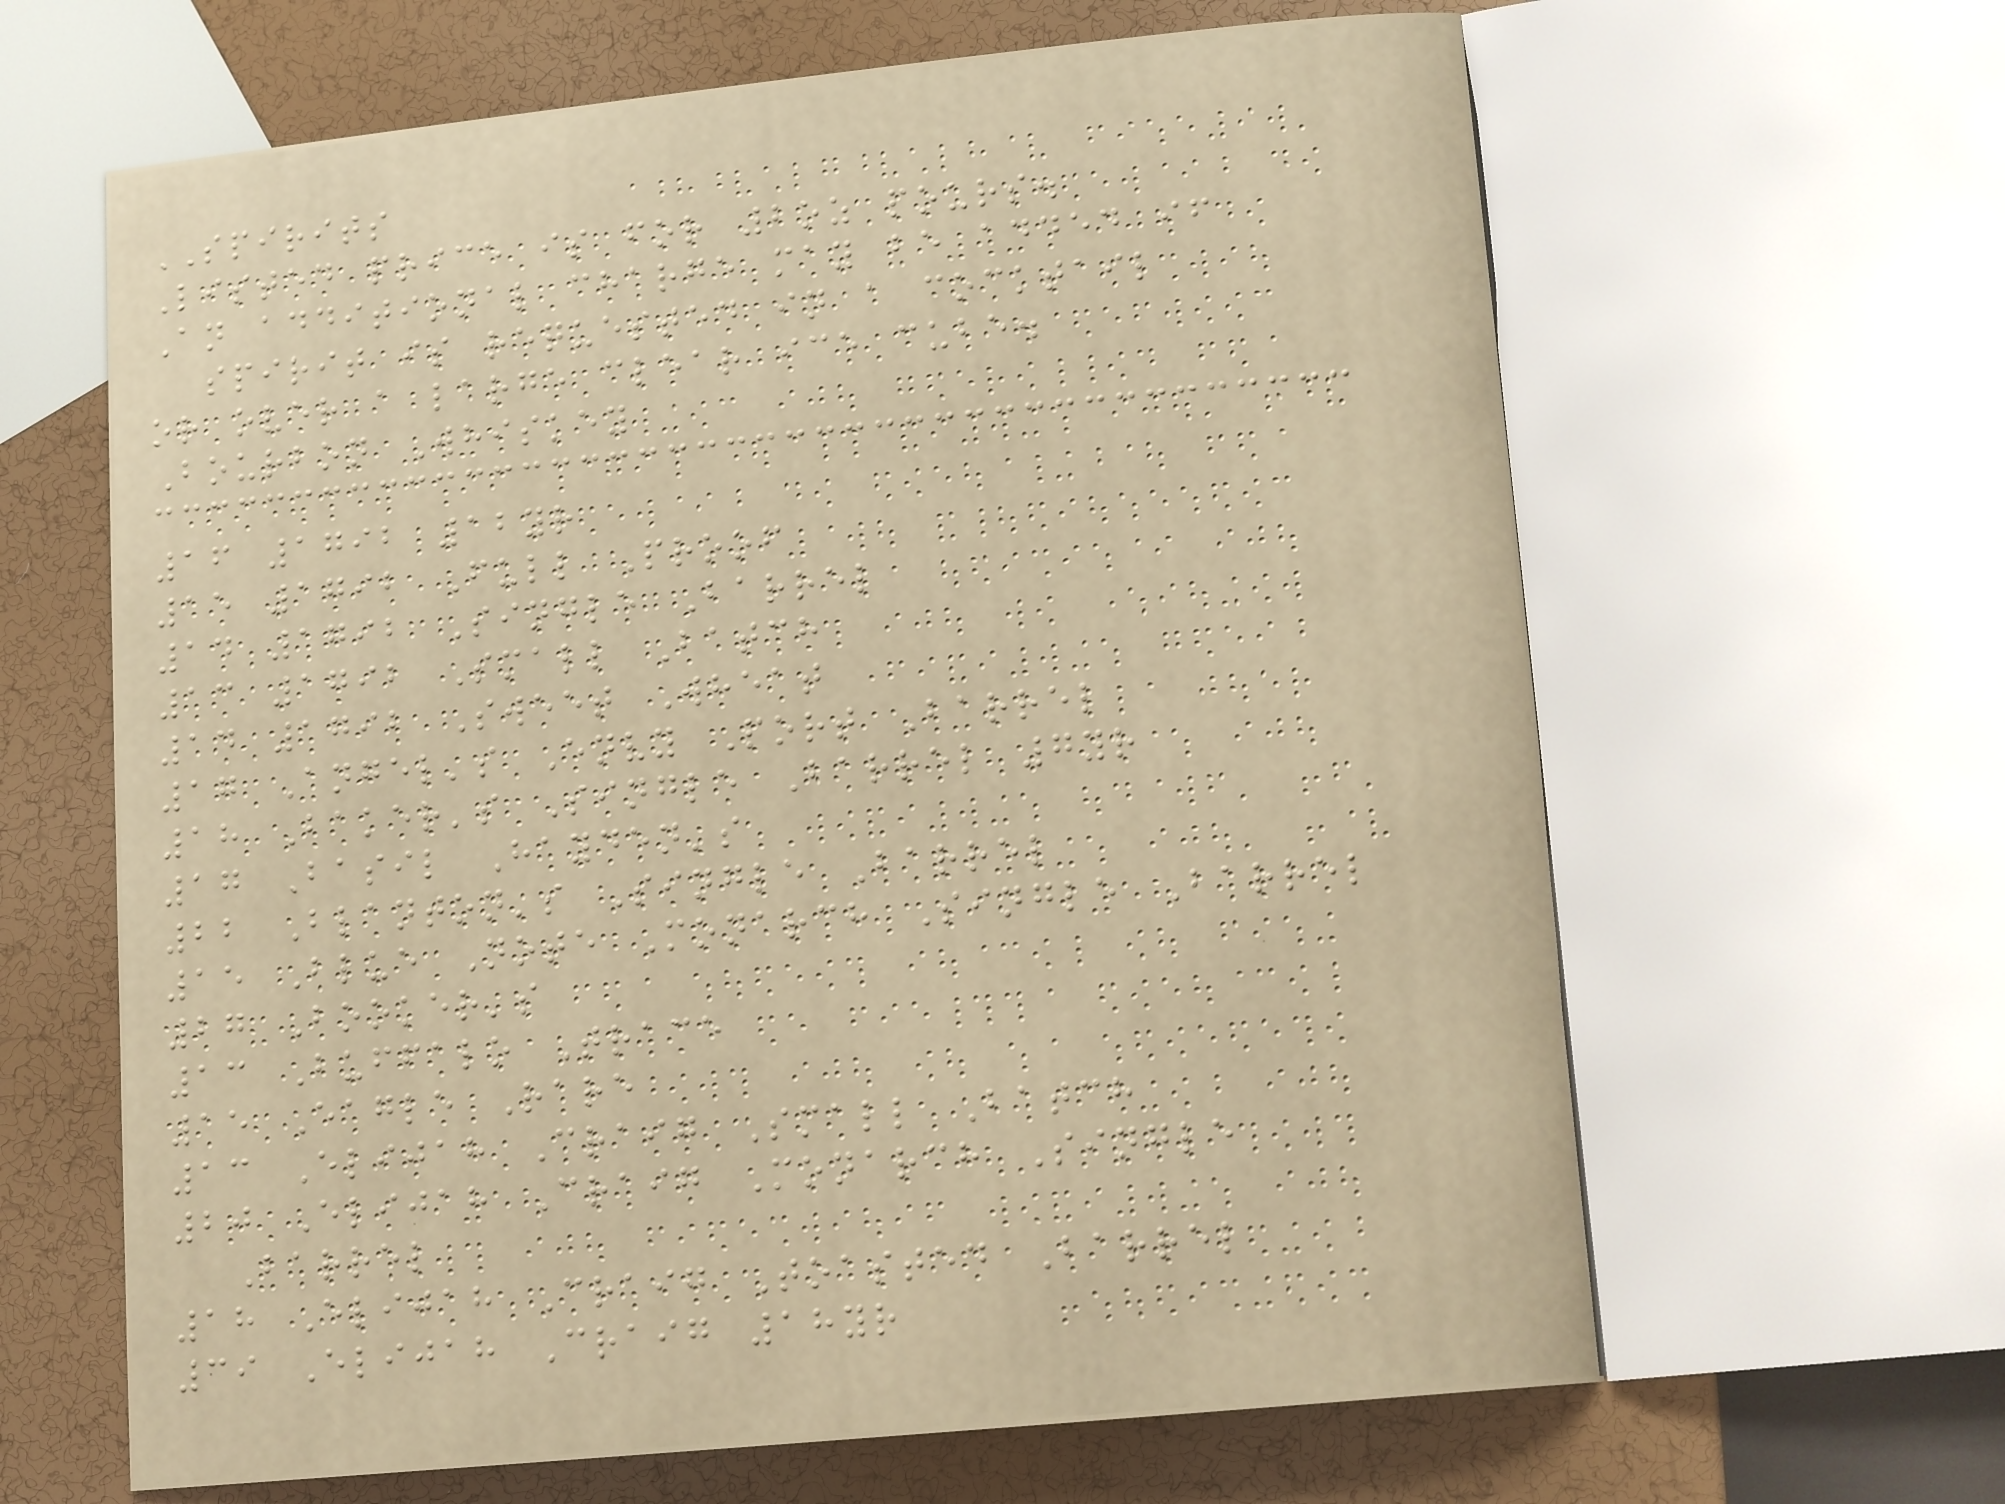SPIRITS
Listed price is for 2oz pours.
An additional charge may be added if
spirit is requested in a cocktail
or over a large clear ice cube.
Bourbon Whiskey
16 1792 12yr
15 1792 Full Proof
14 1792 Single Barrel
13 1792 Small Batch
14 1792 Sweet Wheat
17 Angel's Envy Port Barrel
18 Baker's Single Barrel 7yr
17 Basil Hayden's
22 Blanton's Single Barrel
15 Blue Note Monarch Single Barrel
27 Booker's
13 Buffalo Trace
15 Eagle Rare
13 Elijah Craig Small Batch
20 Elijah Craig Monarch Single
Barrel
18 Elijah Craig Toasted Barrel
39 Elijah Craig 18yr
